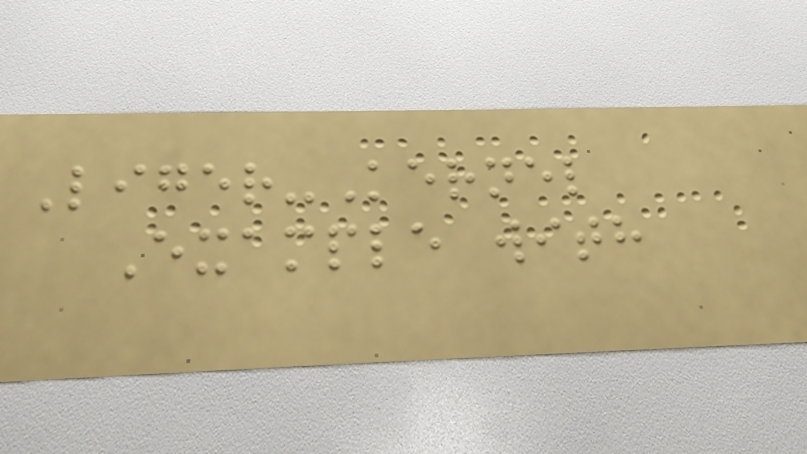Liger-Kernel
Example with
